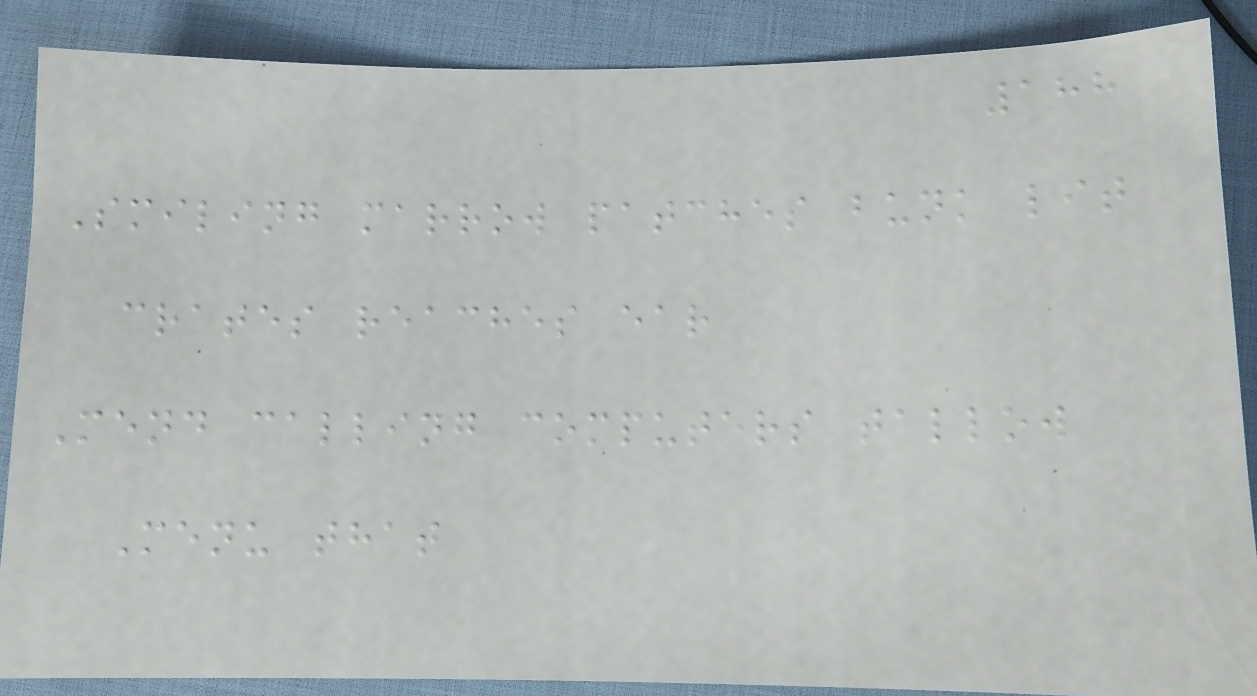188
Smiling marrow patches bunk lit
crates reaches ear
Mend calling computers tallow
Menu that
